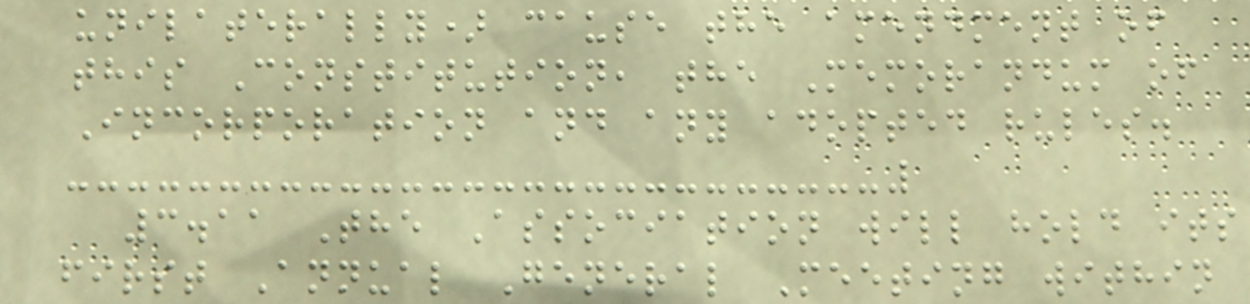unilaterally) cause the amendment of
this Constitution, the Memorandum of
Incorporation and any adopted rules.
3.11 The Association will hold its
first Annual General Meeting within
